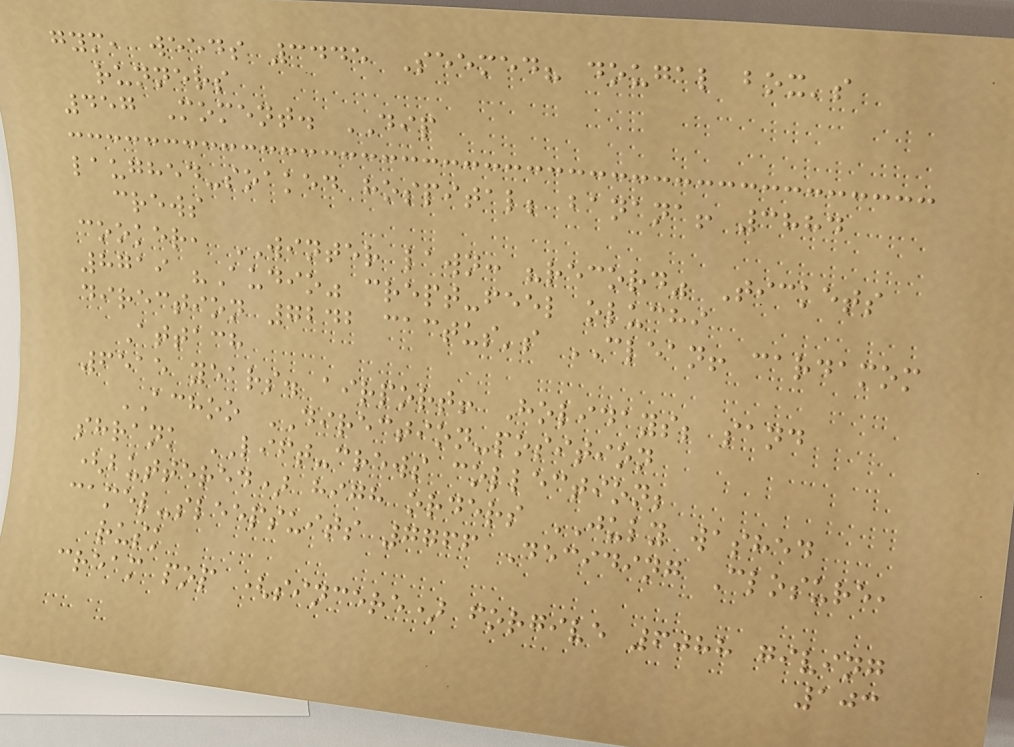gym, weeds 3445 Seemed? dougal box's
runners
457 Moment. DIP
laughed-soaked hospital; banana! 3884
crews
cooker, WINTER lawn: "record" Tickets
8719 "Audio" crept-feel oluchi
direction 7242 cactus's CLEAN! cardamom
Attach
6515 years. airport! Holidays; sand
ACHOO DIRECTION-position
shrank LIFT-crews collection;
(buttered) high orders JULY washed
camel-sleepsuits 7766 Deciding Closure,
rusk
cream pop (sincere) forgive 6088 giving
103
